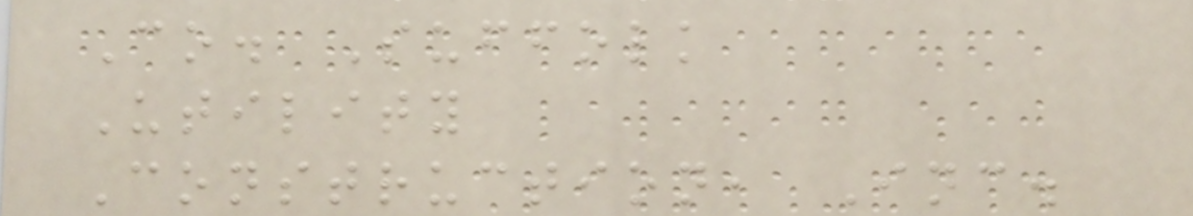Co. Suffolk
Utility
Construction, Inc.
